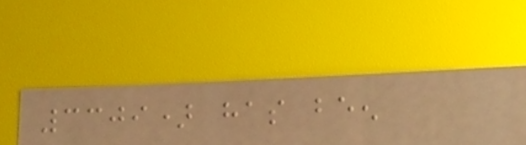3309) has been
